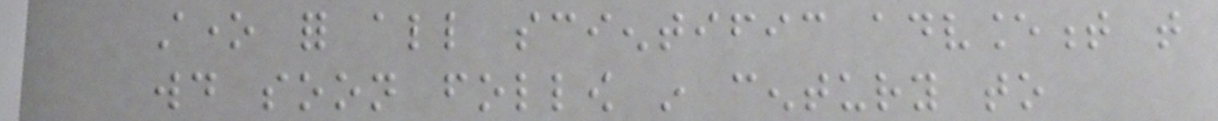stone for all scientific advancement that
would soon follow in century to
